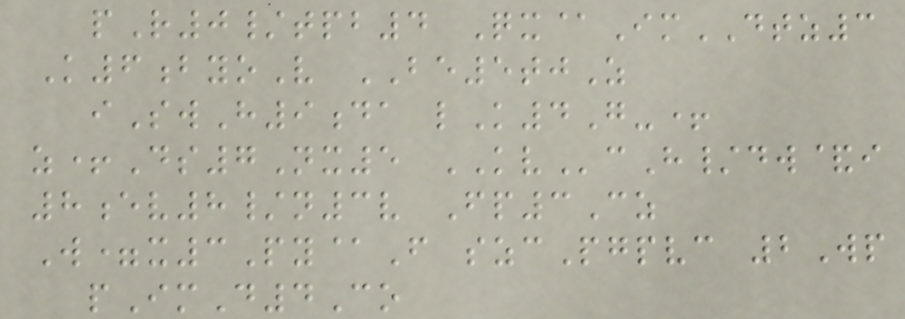pR0/tpb4 Qx@ImDTZ3
K6byoV BE5tjZ
iSwH9da lK4G-+
z+Ds7Nx5 KVcH/dw&i
8ev8/n3v Fp3Cz
W=x3Py@F szcPgpvc 2Wp
pImD4Co
